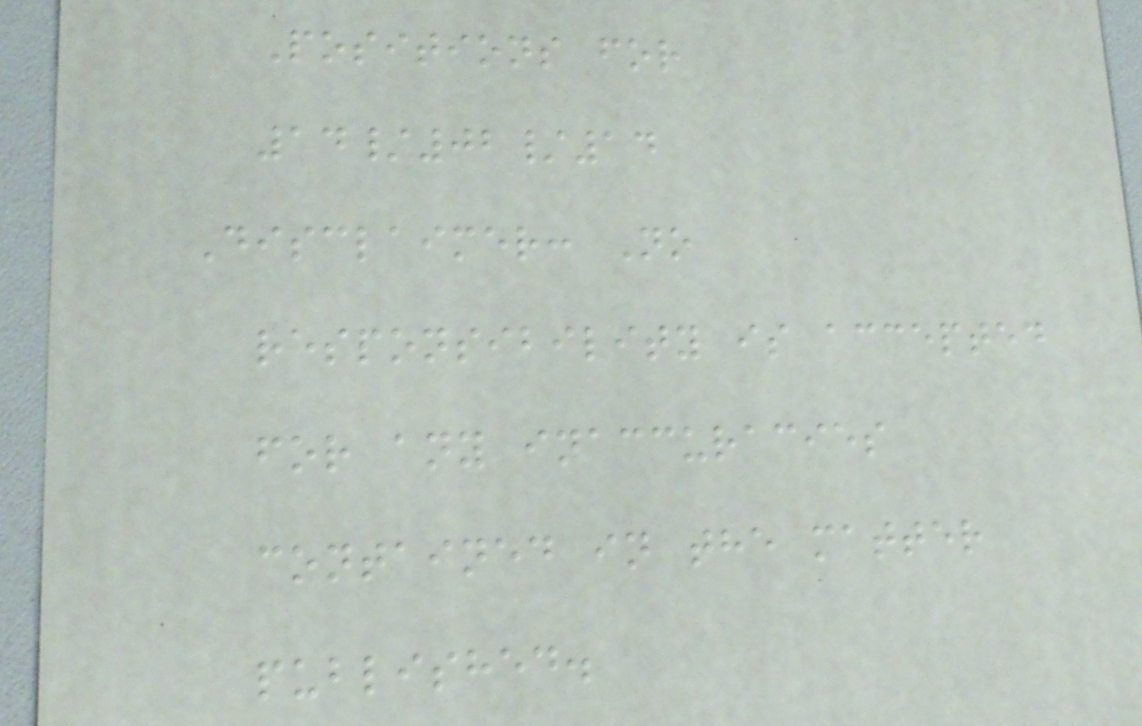Positions for
14/02/14
Disclaimer: No
responsibility is accepted
for any inaccuracies
contained in the matter
published.
